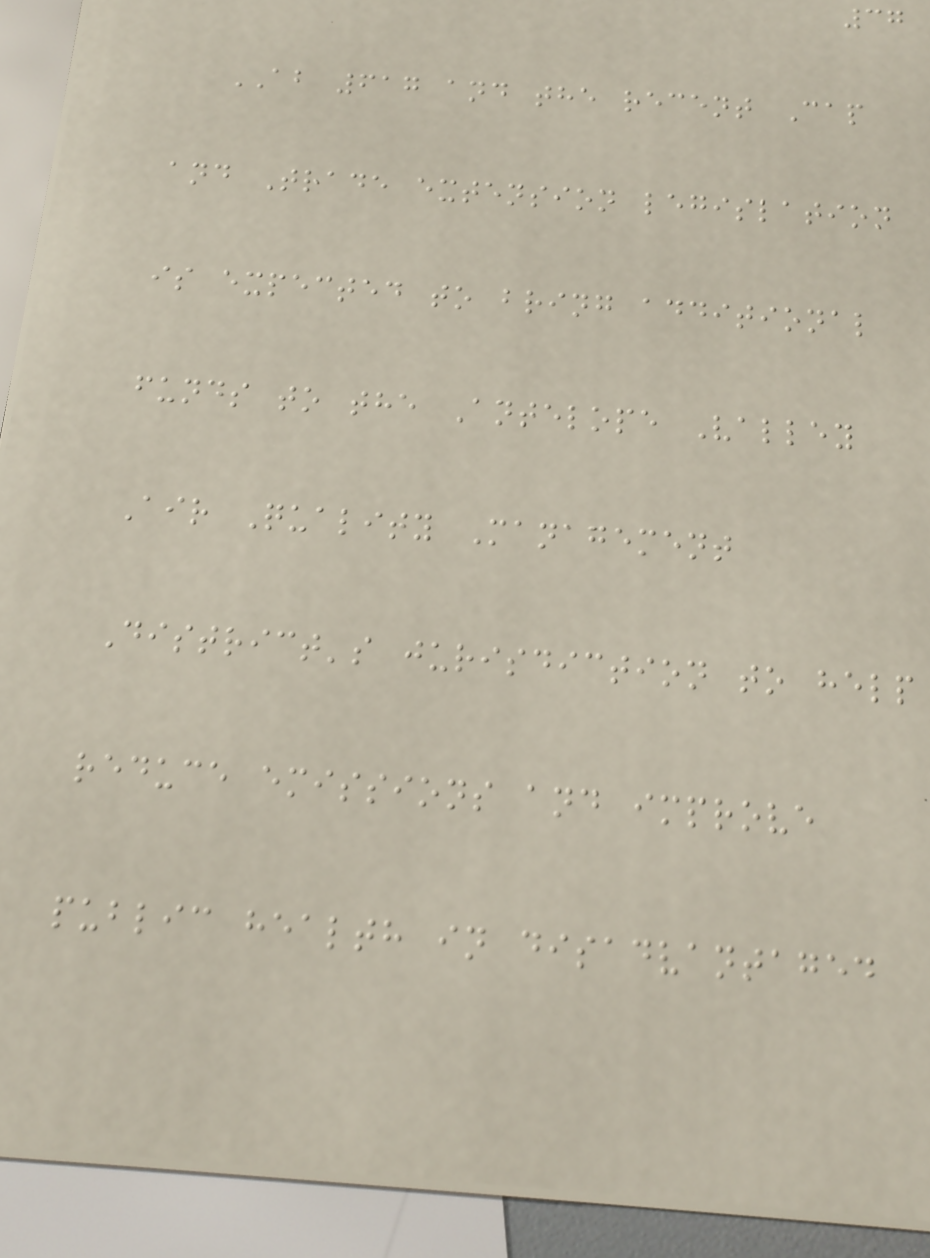37
AB 617 and the recent Cap
and Trade extension legislation
is expected to bring additional
funds to the Antelope Valley
Air Quality Management
District's jurisdiction to help
reduce emissions and improve
public health in disadvantaged
